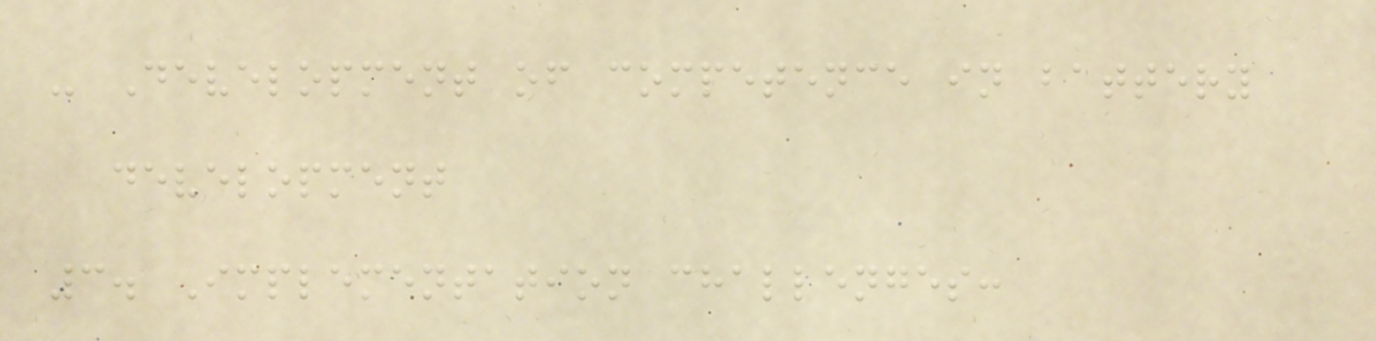- Development of competence in battery
development
3. Implementation challenges:
